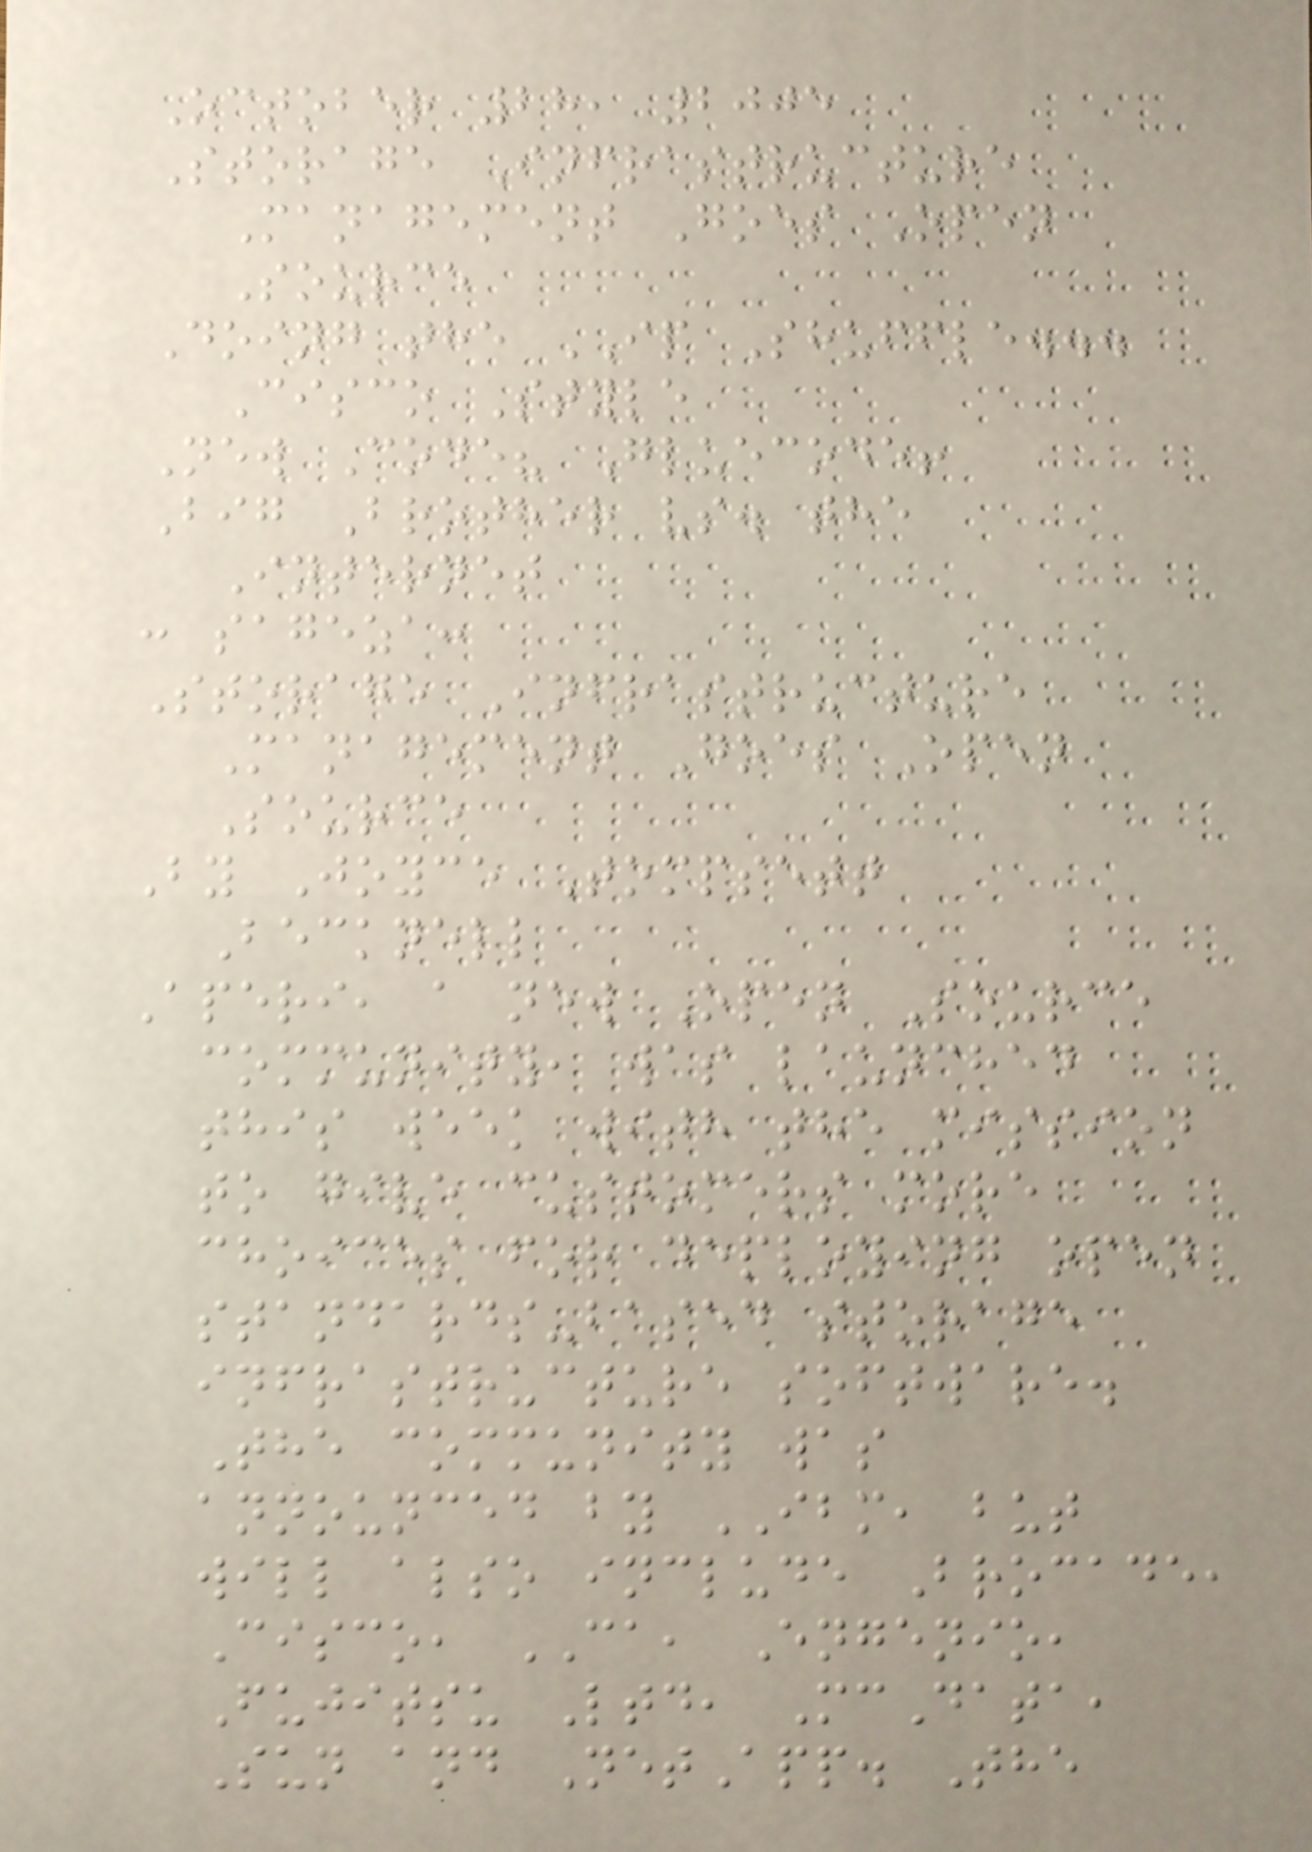October 28, 2005
Storage Infrastructure
Management Goes Open
Source
Doing the IP Shuffle...
Cisco Style
New Code? Gluecode!
Big Brother vs. the
Internet
: sageza:
Storage Infrastructure
Management Goes Open
Source
By Joyce Tompsett
Becknell
Aperi, a new Open Source
community, was launched
this week with the mission
to give customers more
choices for deploying open
standards-based storage
infrastructure software.
The community was
announced by IBM, but
will also include Brocade,
Cisco, CA, Engenio,
Fujitsu Ltd, McData,
Sun and NetApp. The
